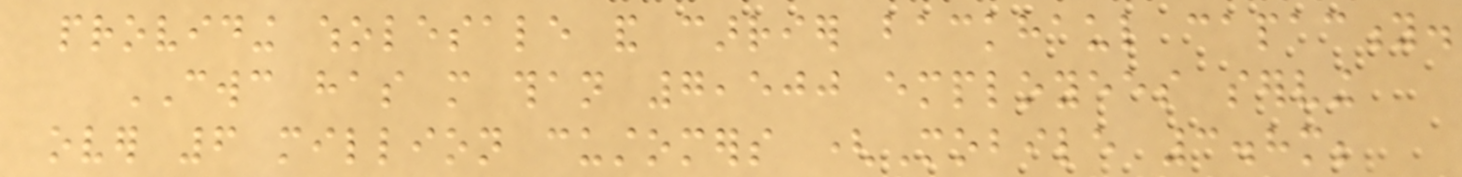providing wholesale and carrier backhaul capacity.
CWC has more than 7,500 employees serving
over 6 million customers (Mobile 3.8m;
